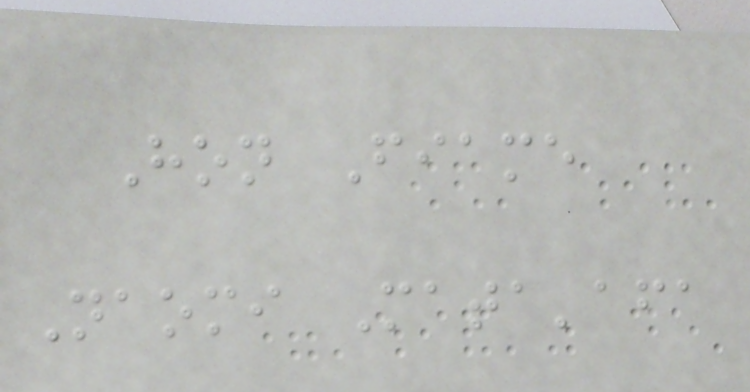Hon Fiame
Naomi Mata'afa
